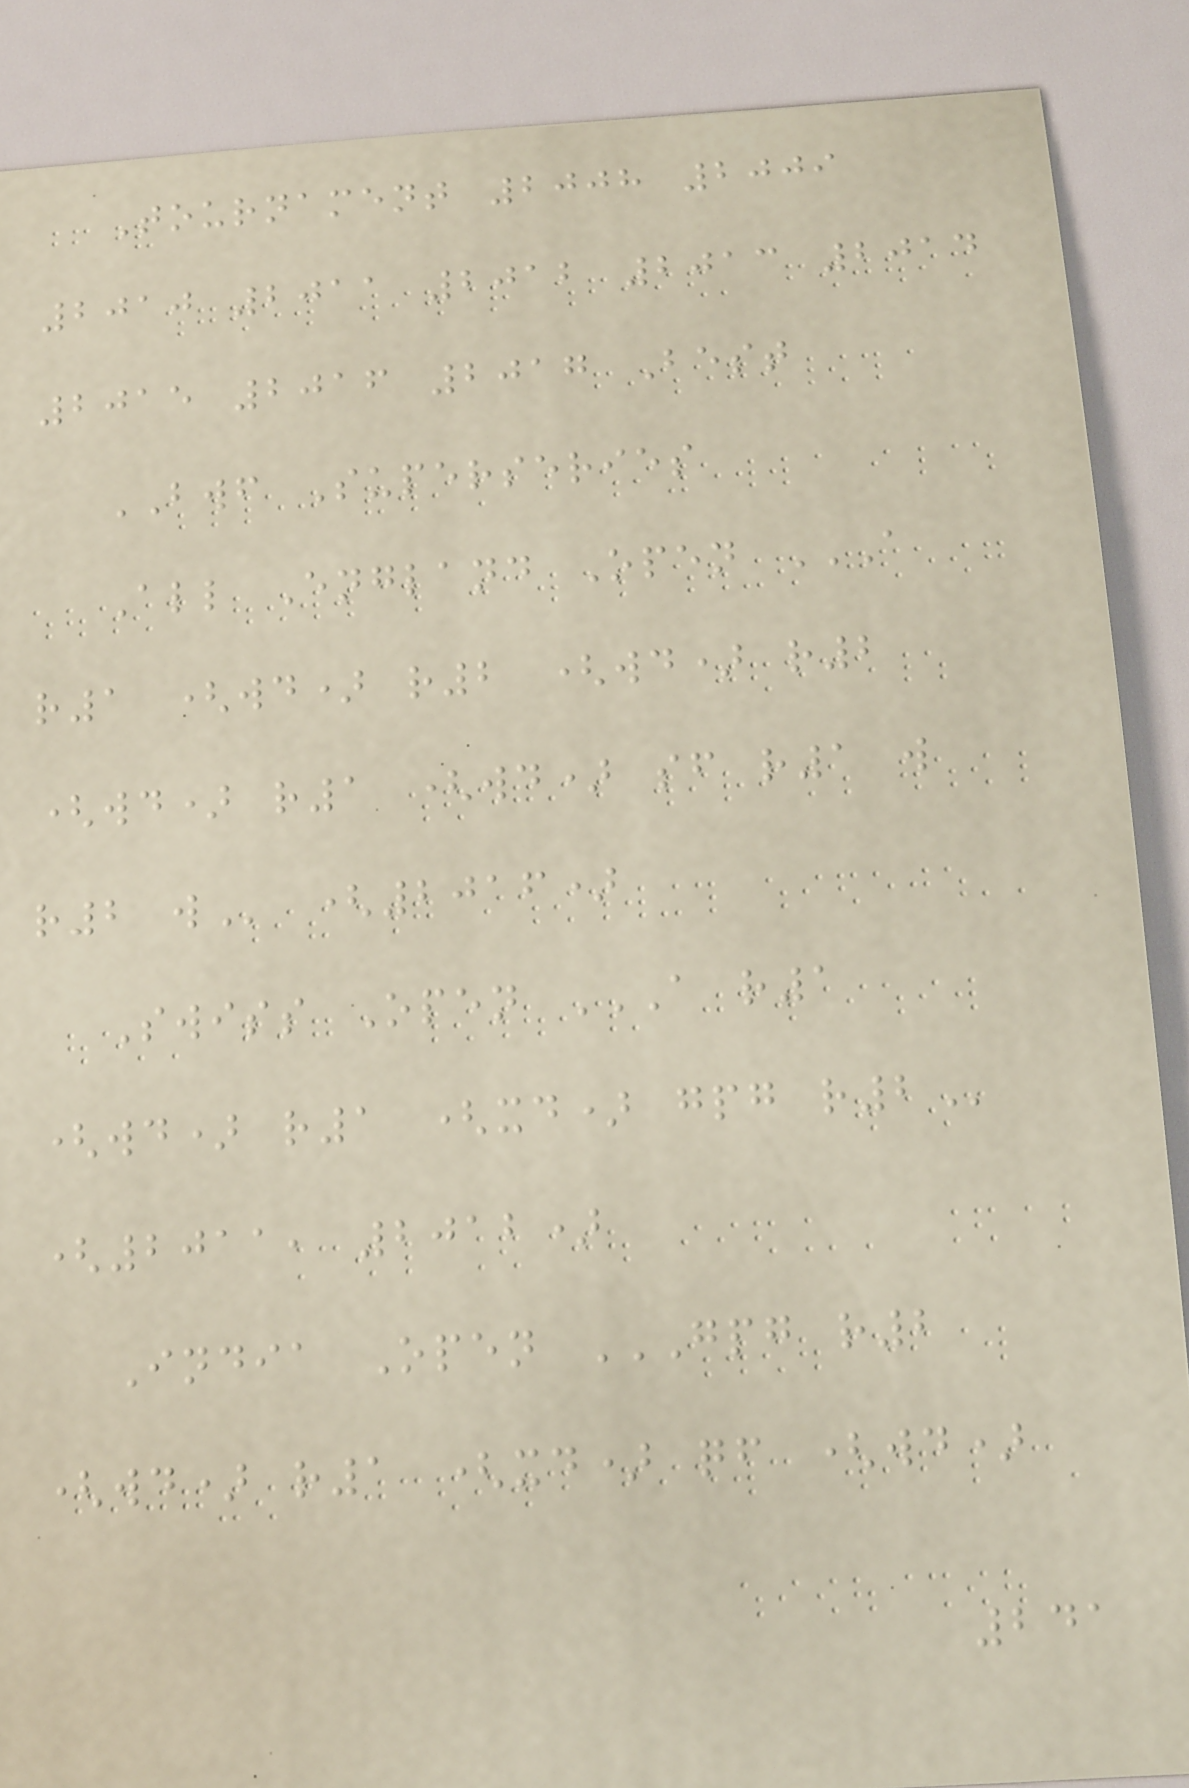Tournament 2008 2009
2010 2011 2012 2013 2014
2015 2016 2017 Best
BWF Superseries
All England Open A
R1 (WD) R2 (WD) R2
(WD) R1 (WD) SF R1 W
R2 W (2016)
Swiss Open A R1
(WD) R1 (XD) GPG R2
(2011, 2012)
India Open GPG R2
(WD) R1 (XD) QF (WD)
241
